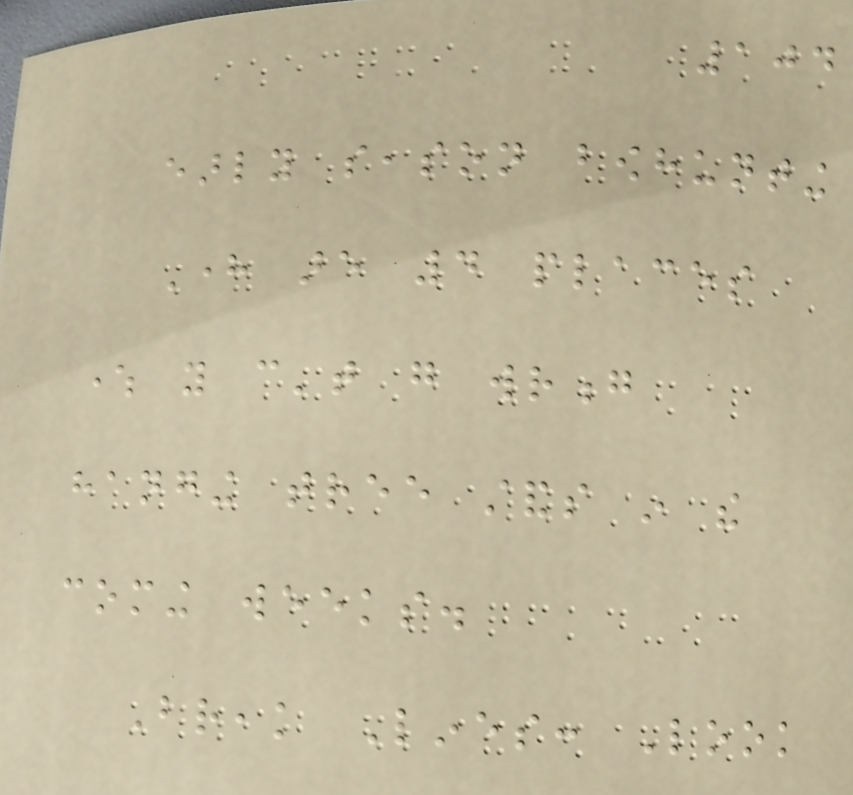104
early season bowhunting
Here are 4 places
where you can't go wrong
hanging tree stands in the
coming weeks.
Break Lines: Look
